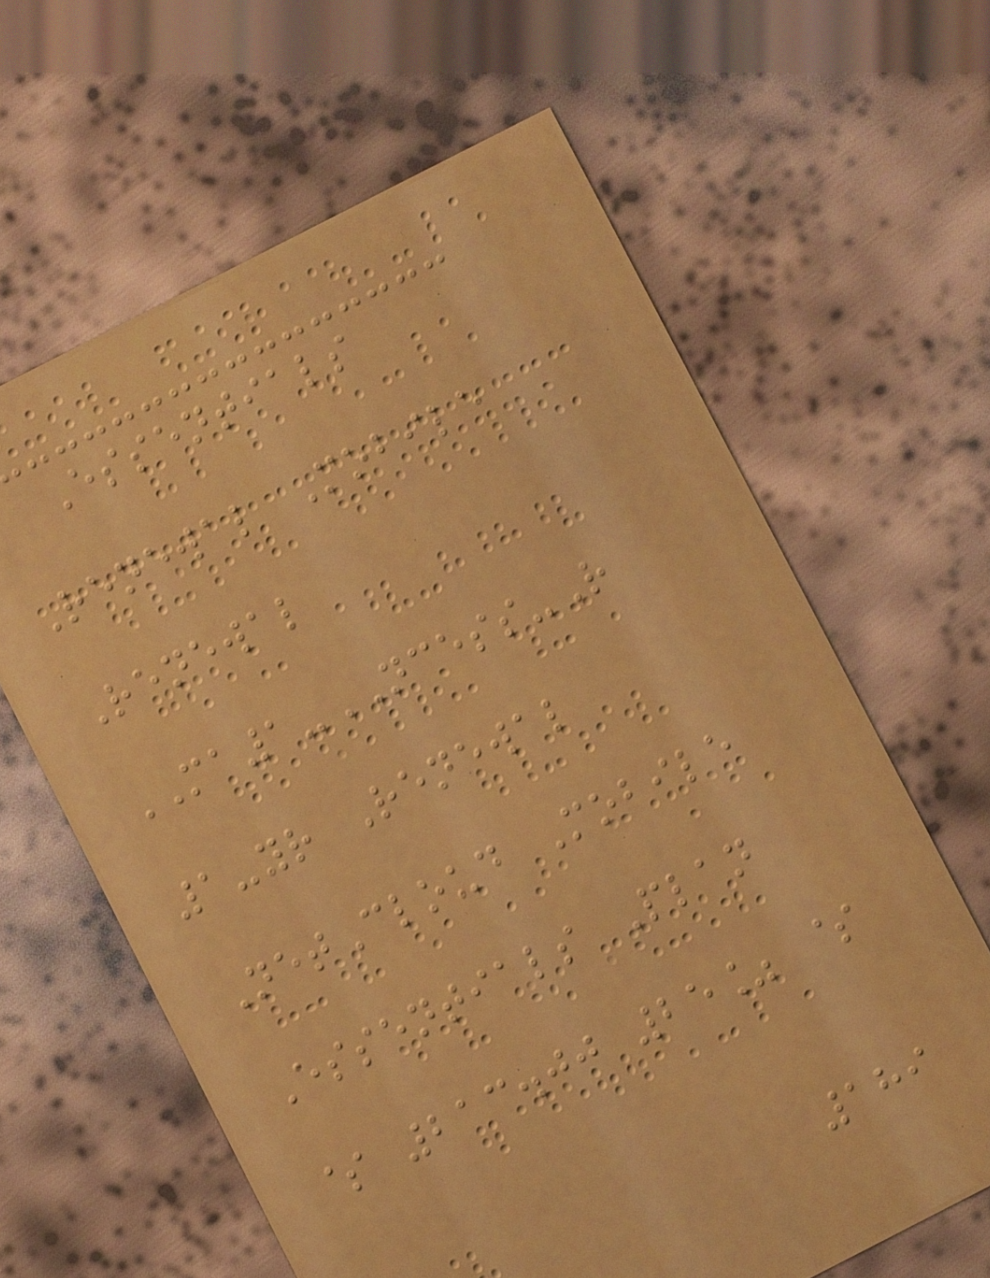Essentials
Renewal Mobile
Renewal
MA1-NCESS-R
1-yr Renewal
NetCloud Mobile
Essentials Plan
$ 213.00 25% $
189
